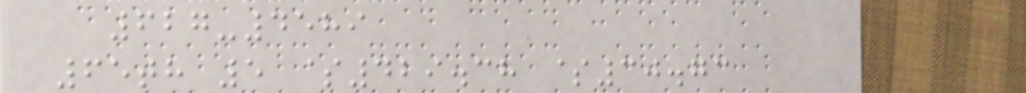627-4589
65th 5 $429.38 $30.73
